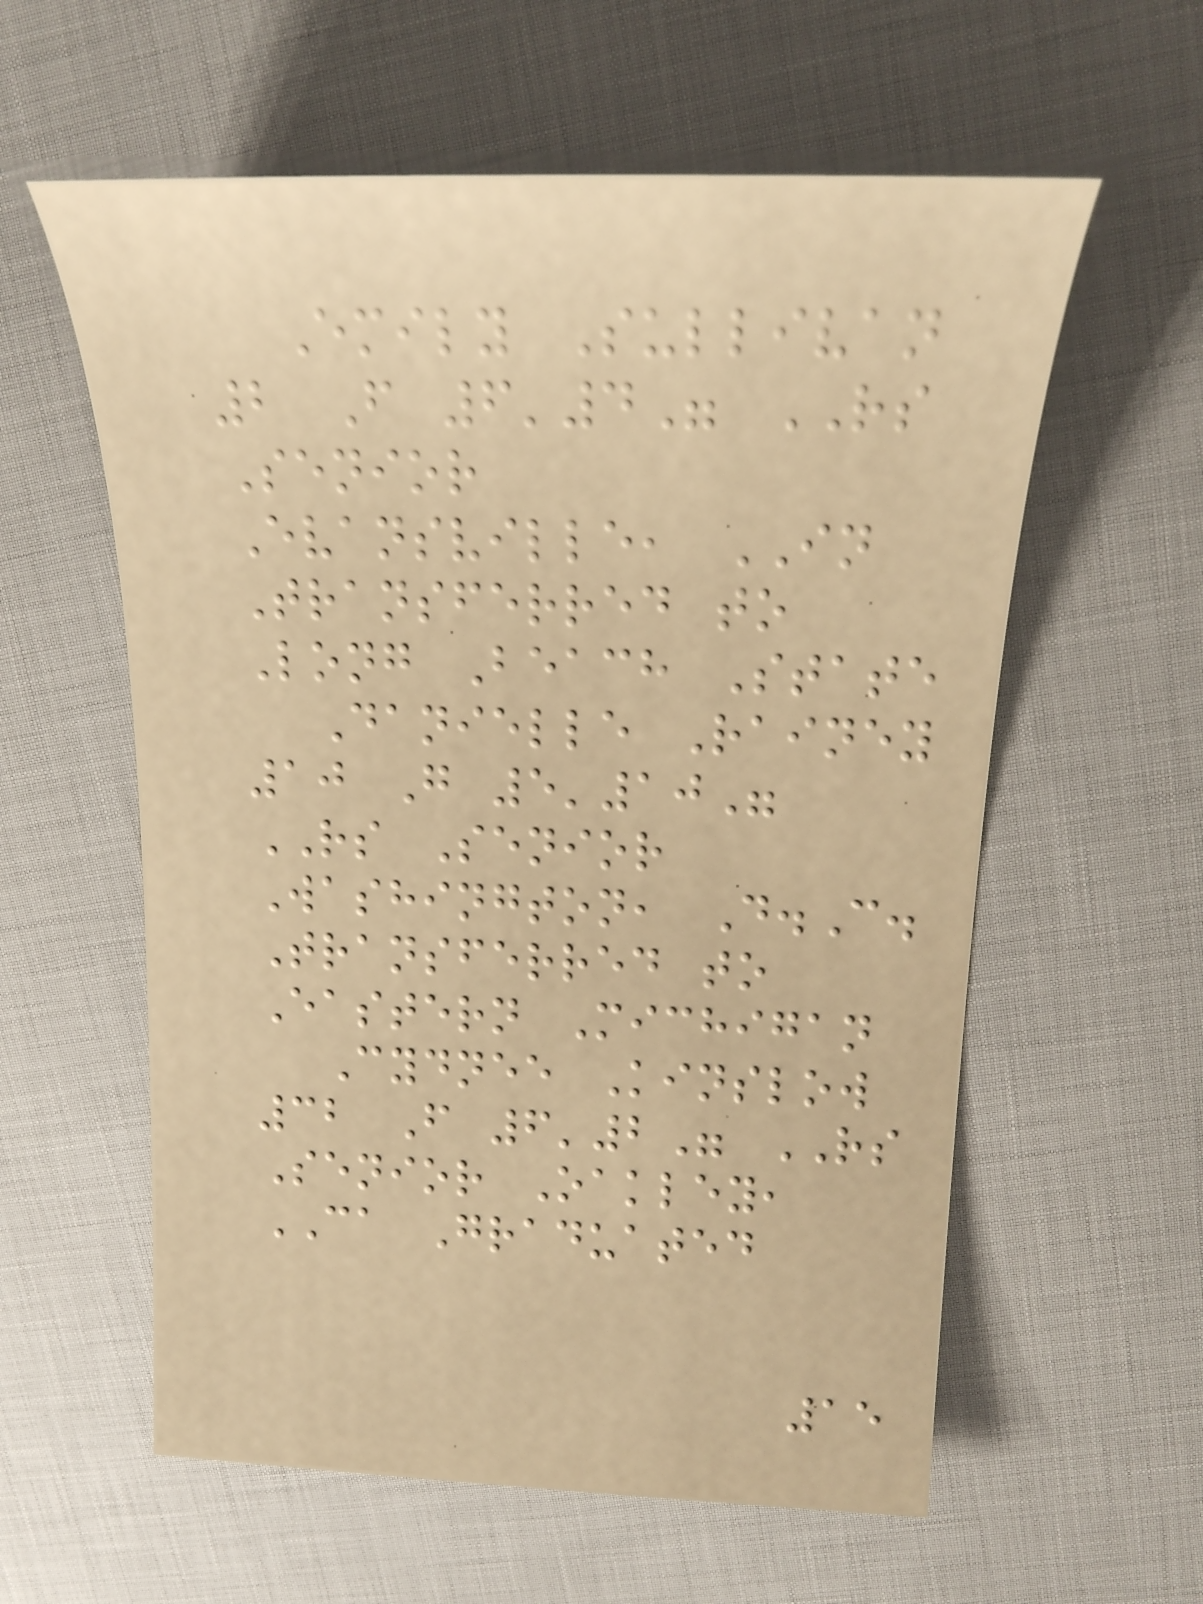Emily Sullivan
2 F 6'4" RS
Senior
Evansville, IN
Transferred to
Long Beach State
Danielle Rainey
10 G 5'10"
RS Senior
Washington, D.C.
Transferred to
Eastern Michigan
Cydnee Kinslow
32 F 6'2" RS
Senior Oakley,
CA Graduated
15
